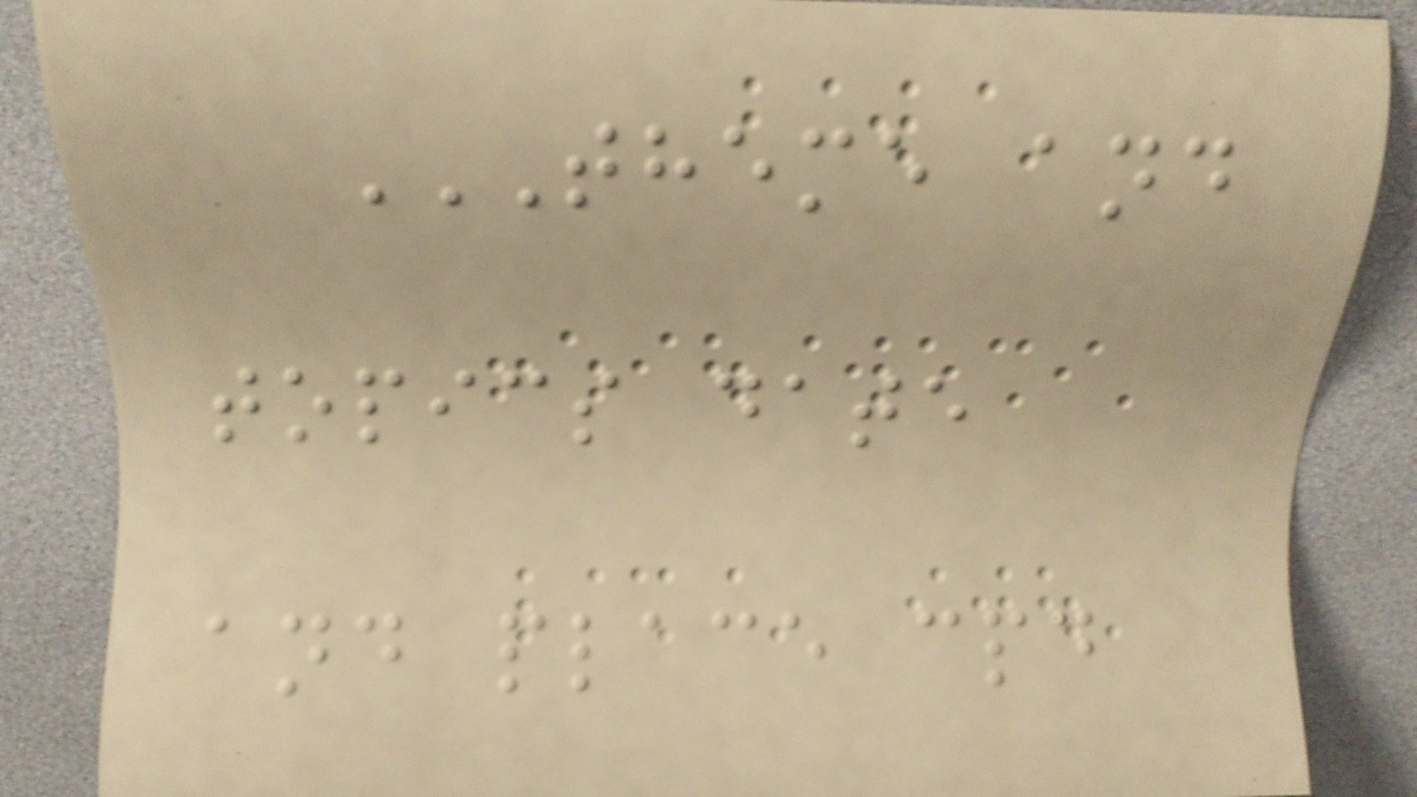THEME AND
TOPICS DATE
AND PLACE CPD
